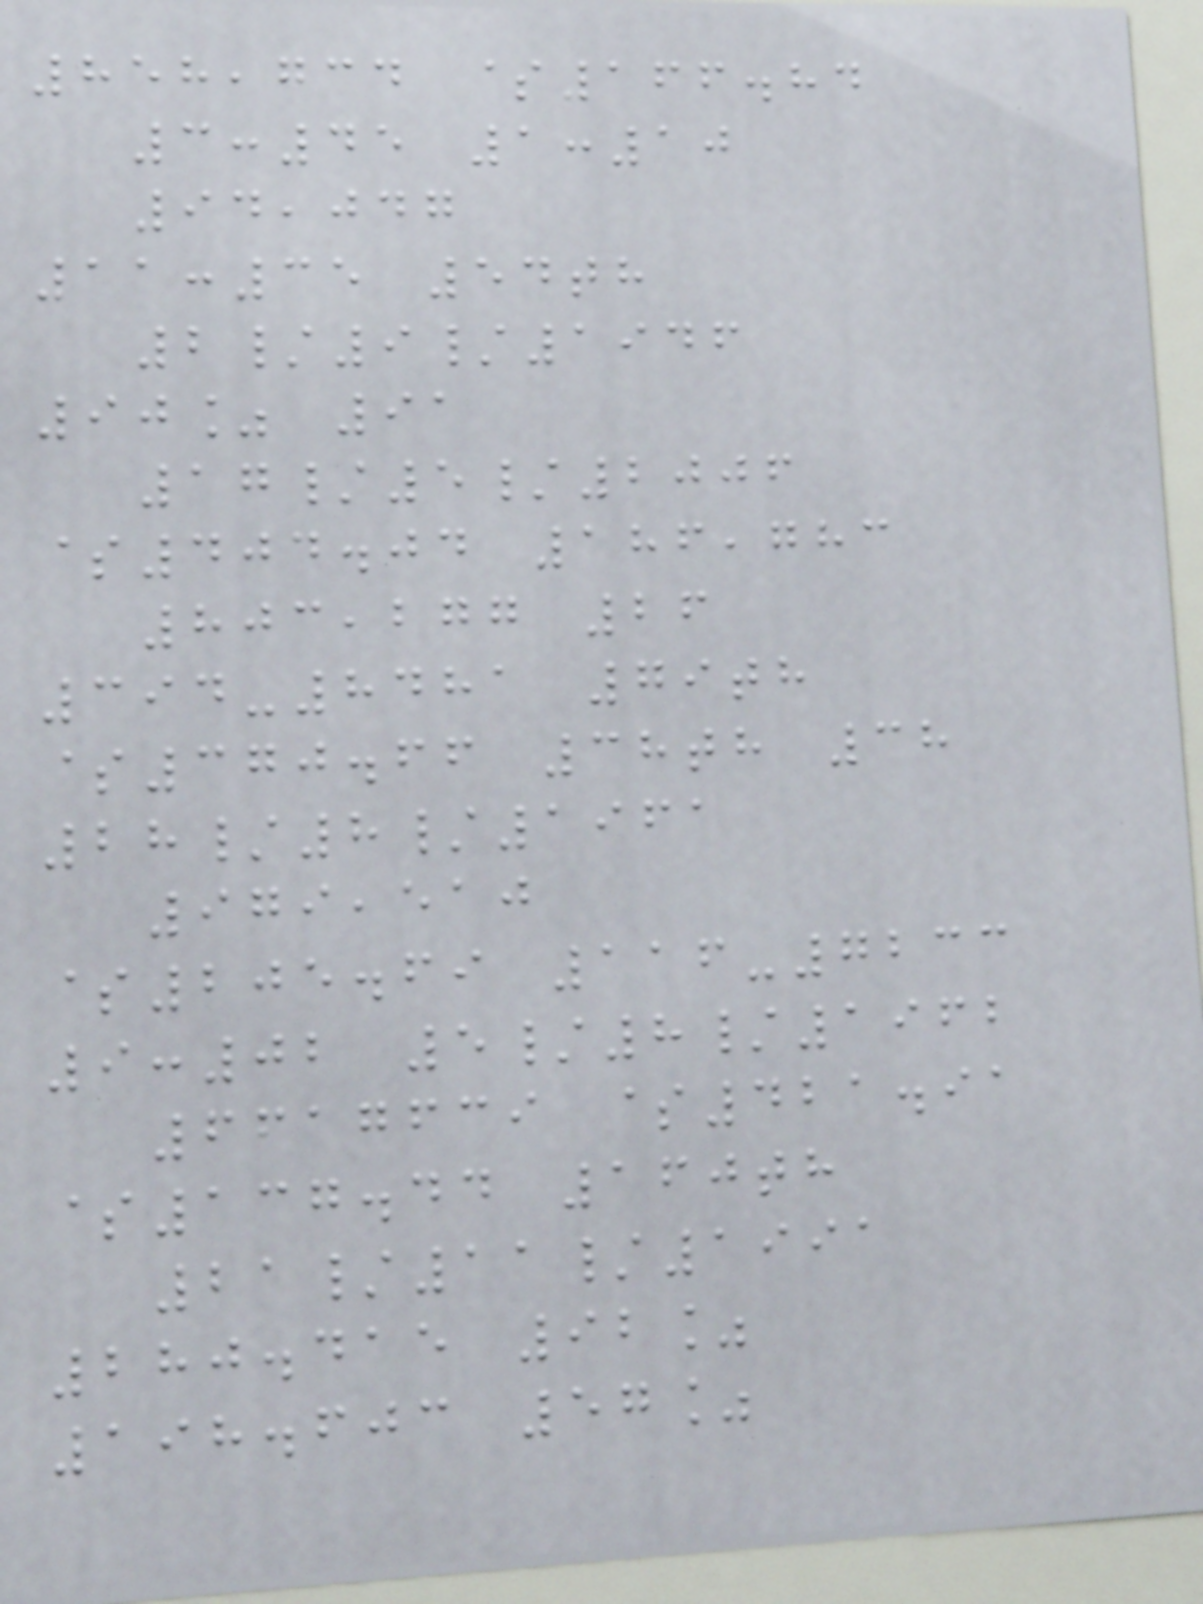858,734 $166.84
3:45 1:10
94,047
11:35 54th
2/9/1946
90% 91
17/5/2006
$404.04 186,783
803,277 26
394-8481 79th
$370.66 38th 38
28/8/1961
979,510
$205.69 116-7233
9:02 5/8/1962
6617639 $421.91
$137.44 160th
21/11/1991
280.415 92%
198.603 57%
